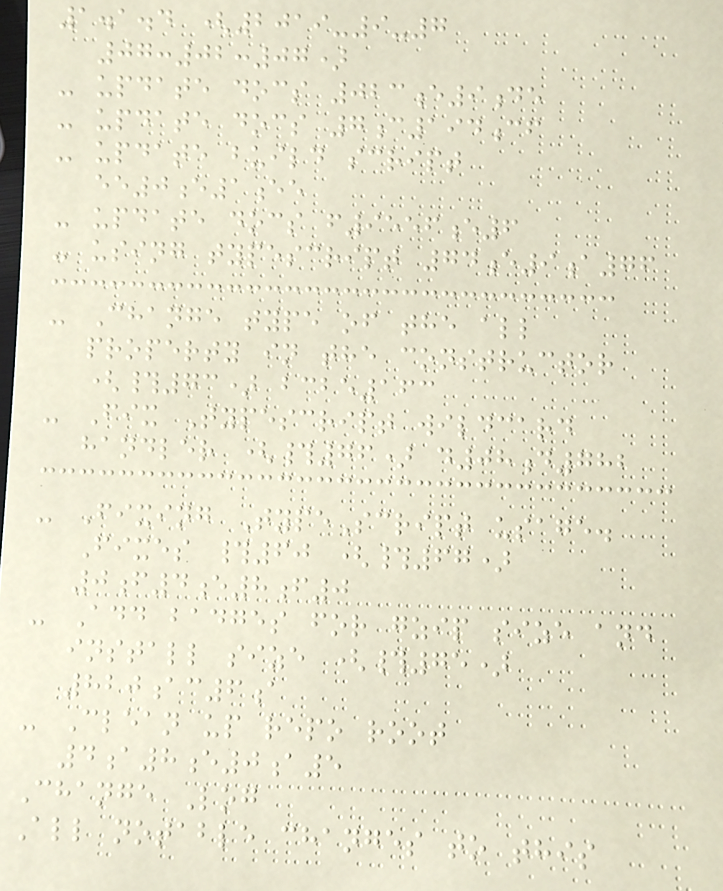1.1.4 (2019-9-7
07:02:07)
- update docs 023e9de
- update docs 7c194cf
- update build script
ee0e1ee
- update docs f9556e6
- using typescript 74e9a76
- Change type of the all
property in the constructor
(#73) bcbe163
- Fix Typescript wildcard
handler (#76) d08d782
- Fixing TypeScript usage.
Fixes #60 (#67)
0f4e8f0
- Add badges for gzip size and
install size (#75)
820ac6a
- Clean up repo root
4a8e0a5
Change Log
All notable changes to this
